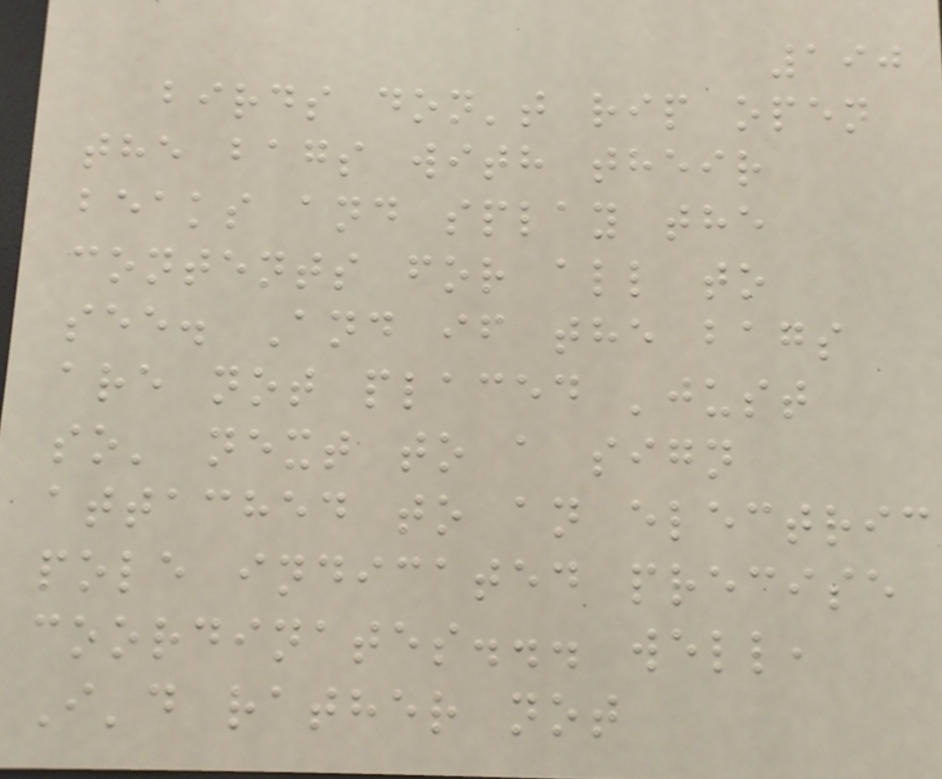190
birds don't rip open
the bags with their
beaks and splay the
contents for all to
see. And if the bags
are not placed 'just
so' next to a sign
attached to an electric
pole indicated precise
coordinates... well,
I'd rather not
